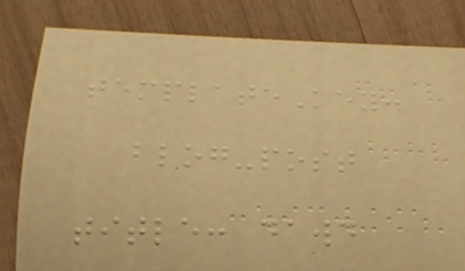templateKey:
blog-post
title: dawd
